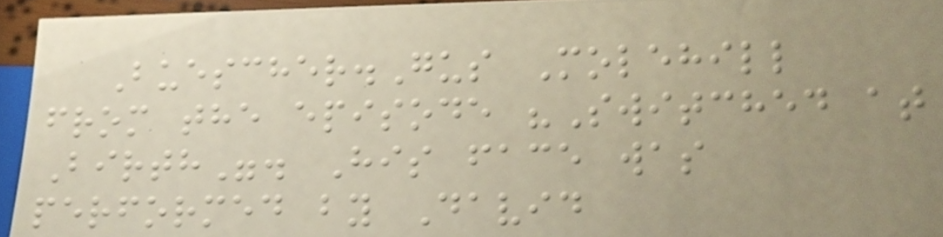Buescher.Gus Molehill
from the episode "Switched at
Birth". His face was
performed by David
